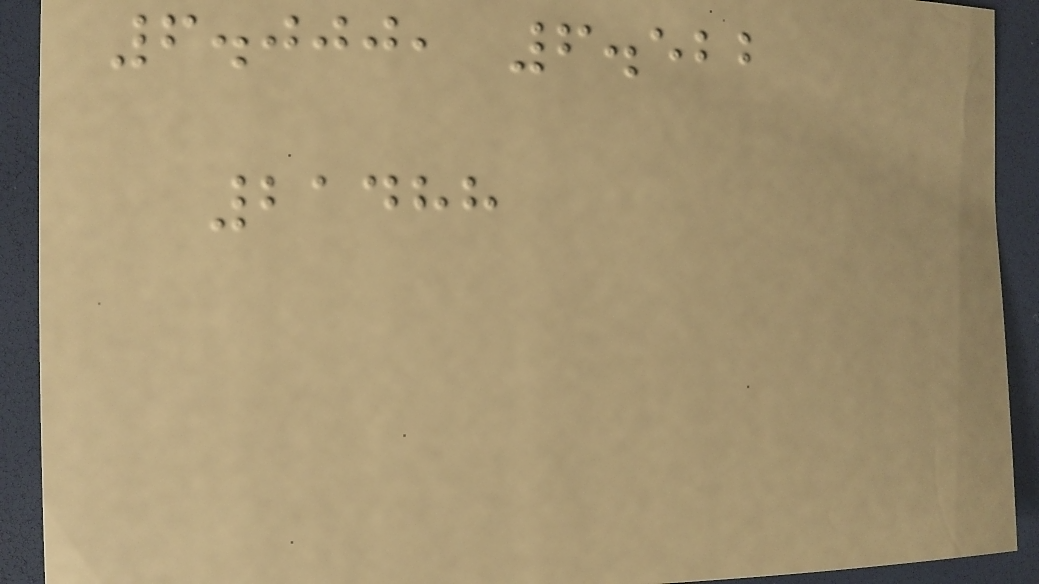6.000, 6.522
21488
